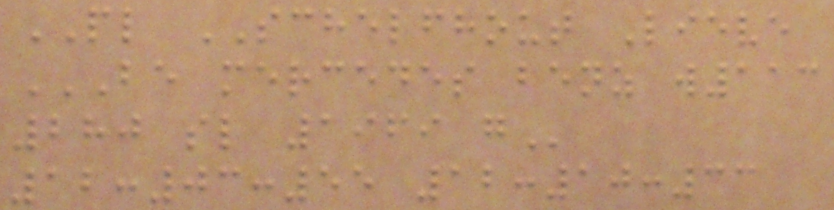PL SCHELFHOUT Lieve
BE MERCEDES BENZ W113
280 SL 1969 G
12:03:55 12:10:33
